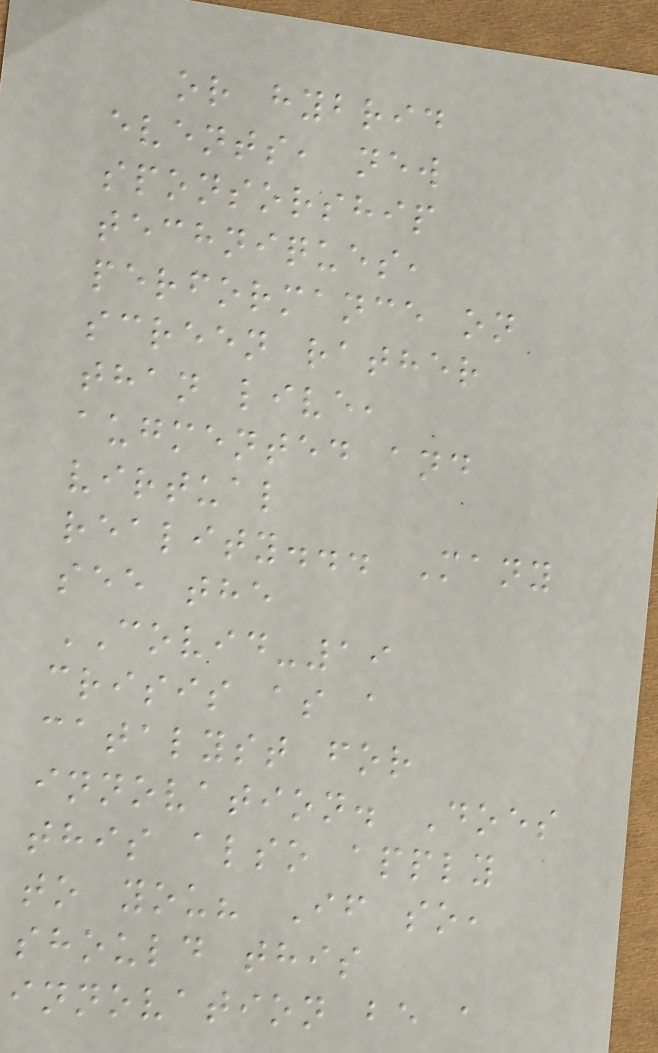or hybrid
events, new
sponsorship
techniques,
performance on
screen rather
than live,
augmented and
virtual
reality... Many
see the
COVID-19
crisis as a
catalyst for
innovation. Does
this also apply
to you? If so,
should this
innovation be a
